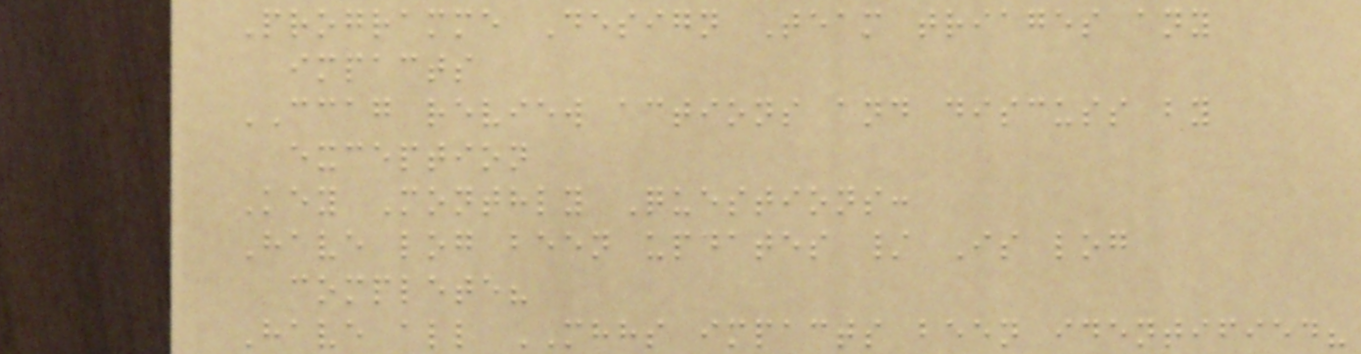Programme Design Team triages any
impacts
CCAG review actions and discuss by
exception
Key Monthly Questions:
Have log been updates / Is log
complete?
Have all MHHS impacts been identified?
